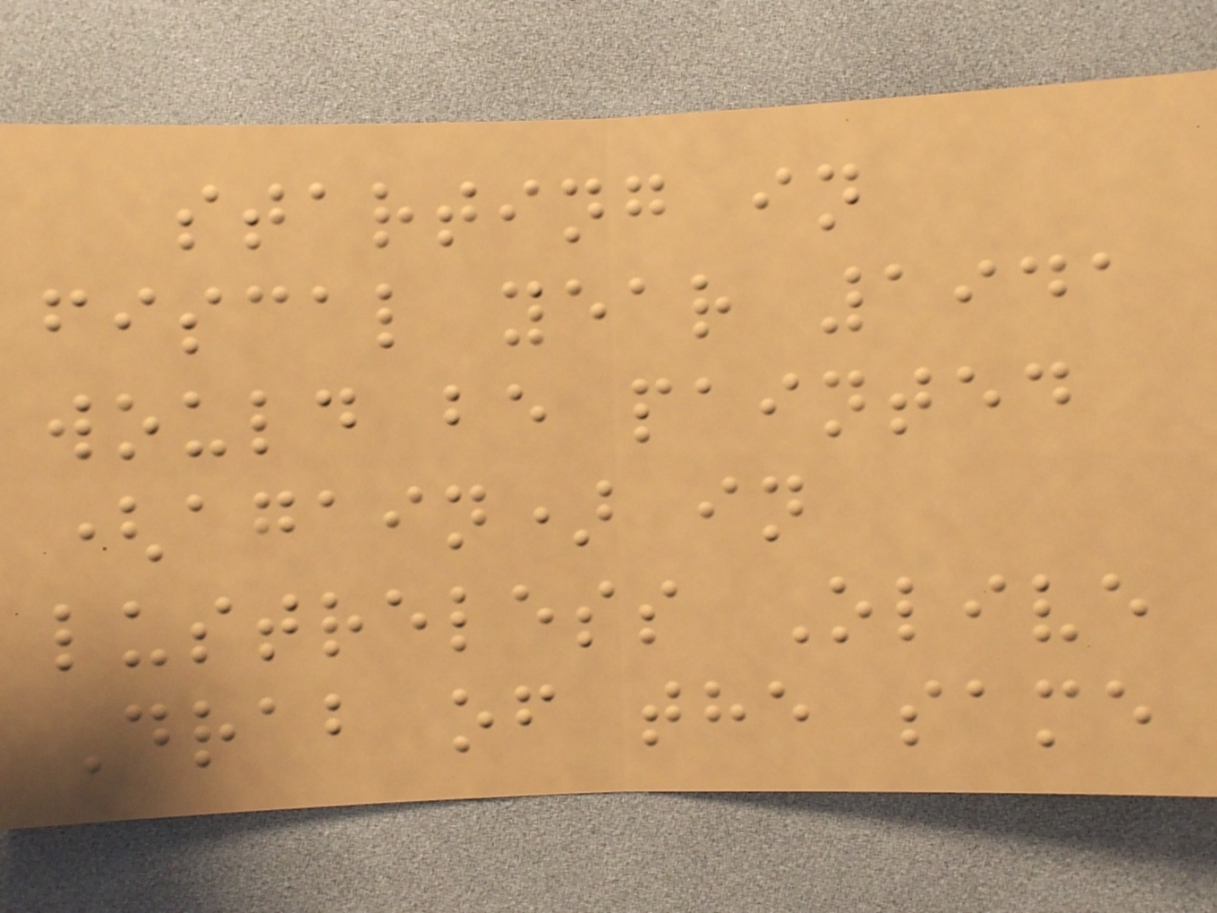starting in
fiscal year 1941
would be painted
(again) in
lustreless Olive
Drab of the same
